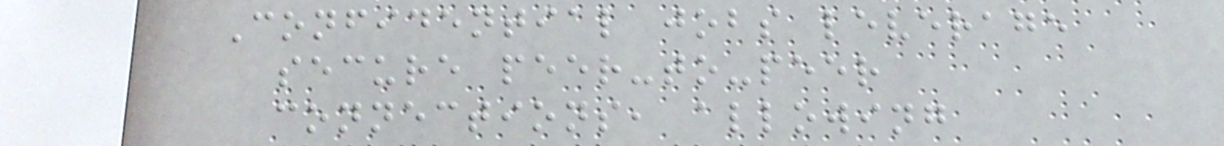Confidential jobs leverage
secure peer-to-peer
connections, allowing
